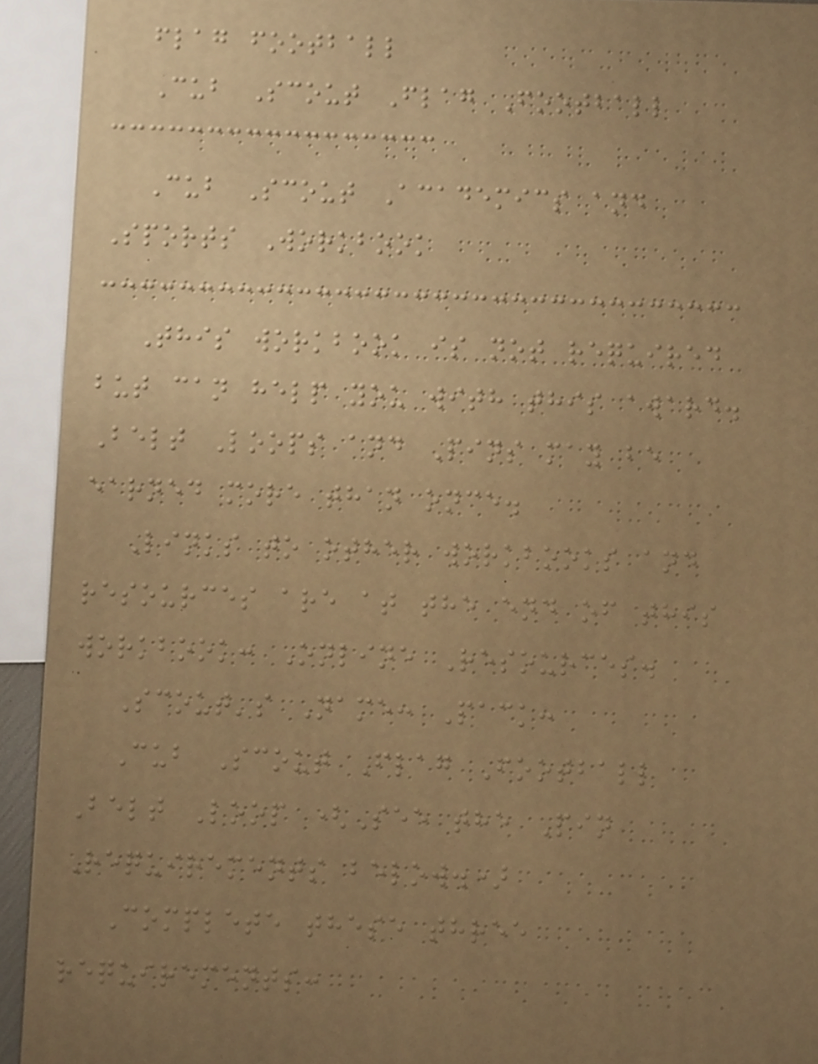flag football
Cub Scout Flag Football
Cub Scout Academics and
Sports Workbook
This workbook is not required
but can help you with this award.
Belt Loops and Pins may be
earned more than once.
Links to other workbooks and
resources are at the end of this
workbook: Online Resources.
Scout's Name: Pack:
Cub Scout Flag Football
Belt Loop (See the Pin
Requirements below.)
Complete these three
requirements:
